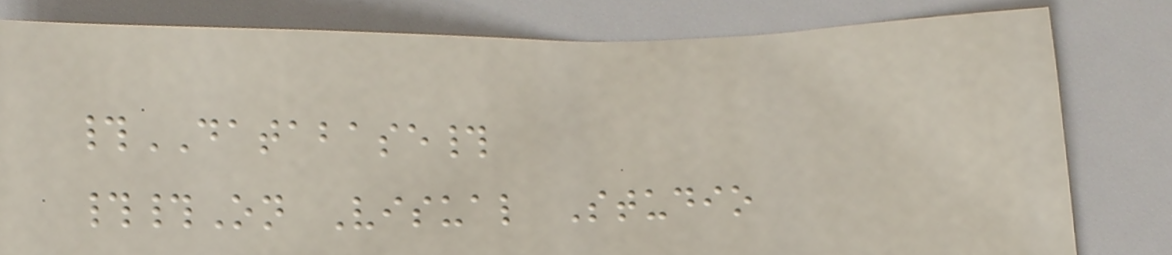#DATABASE#
##On Visual Studio
